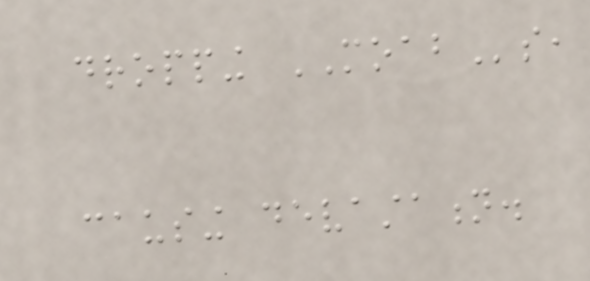dropping MOABs,
causing devastation.
